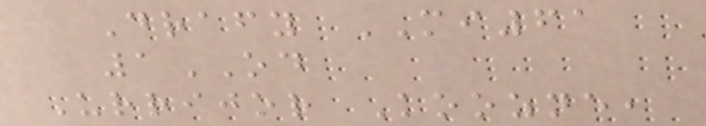Drafy MI61
1OD
Urrijor Koozne,
